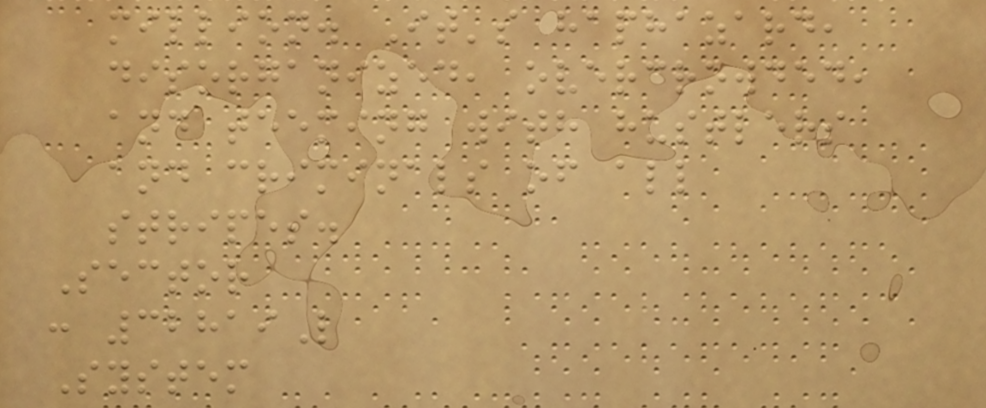million. It's haphazard,
disorganized, overcrowded,
and teeming with hustlers
and criminals of all
stripes.
Sector
: 32819L
System
